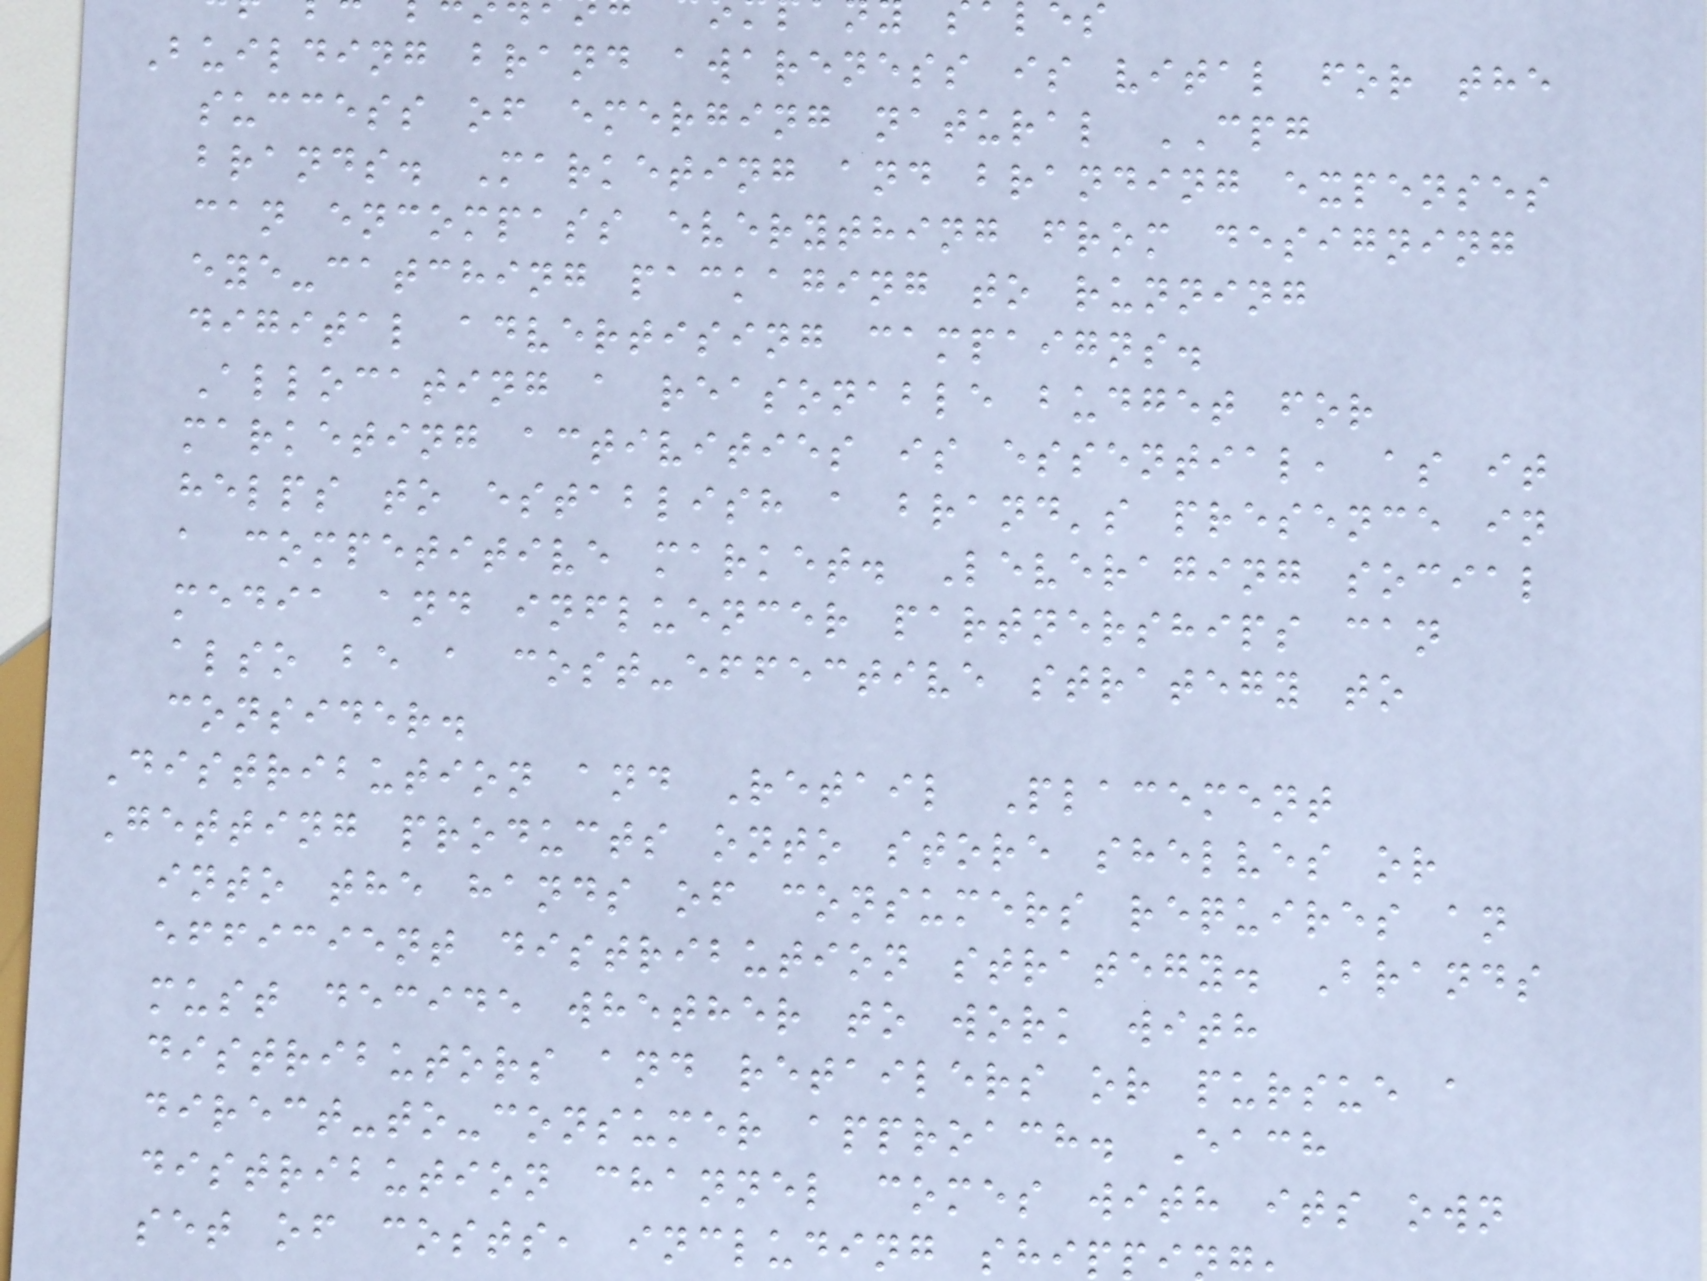Building brand awareness is vital for the
success of emerging natural CPG
brands. Marketing and branding expenses
can encompass everything from designing
eye-catching packaging to running
digital advertising campaigns.
Allocating a reasonable budget for
marketing activities is essential, as it
helps to establish a brand's presence in
a competitive market. Leveraging social
media and influencer partnerships can
also be a cost-effective strategy to
consider.
Distribution and Retail Placement
Getting products onto store shelves or
into the hands of consumers requires an
efficient distribution strategy. Brands
must decide whether to work with
distributors and retailers or pursue a
direct-to-consumer approach. Each
distribution channel comes with its own
set of costs, including ship
